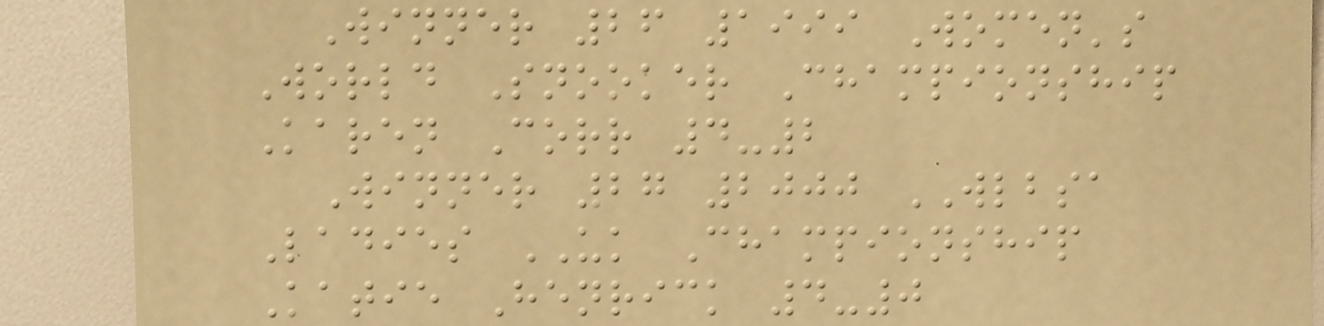Winner 26 1999 Women's
World Snooker Championship
Karen Corr 4-2
Winner 27 2000 WLBSA
Ladies UK Championship
Katie Henrick 4-0
